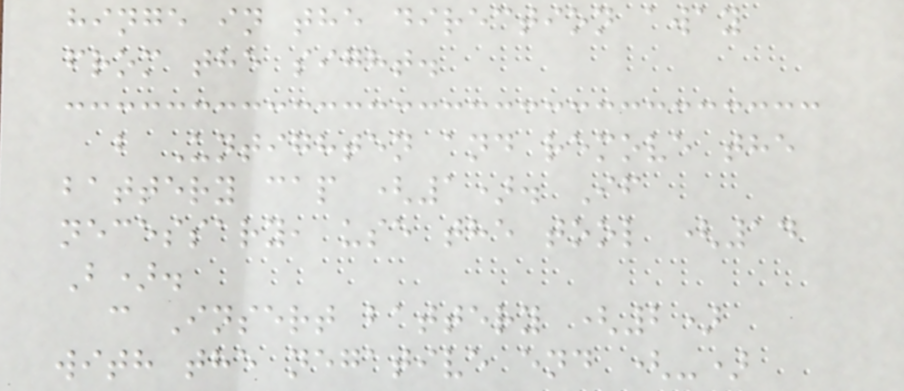hinge in the direction away
from the sight.
b Untighten and remove the
battery cap (1). If
necessary, use the tool (14
B).
c Insert battery (2)
with the negative end (-)
